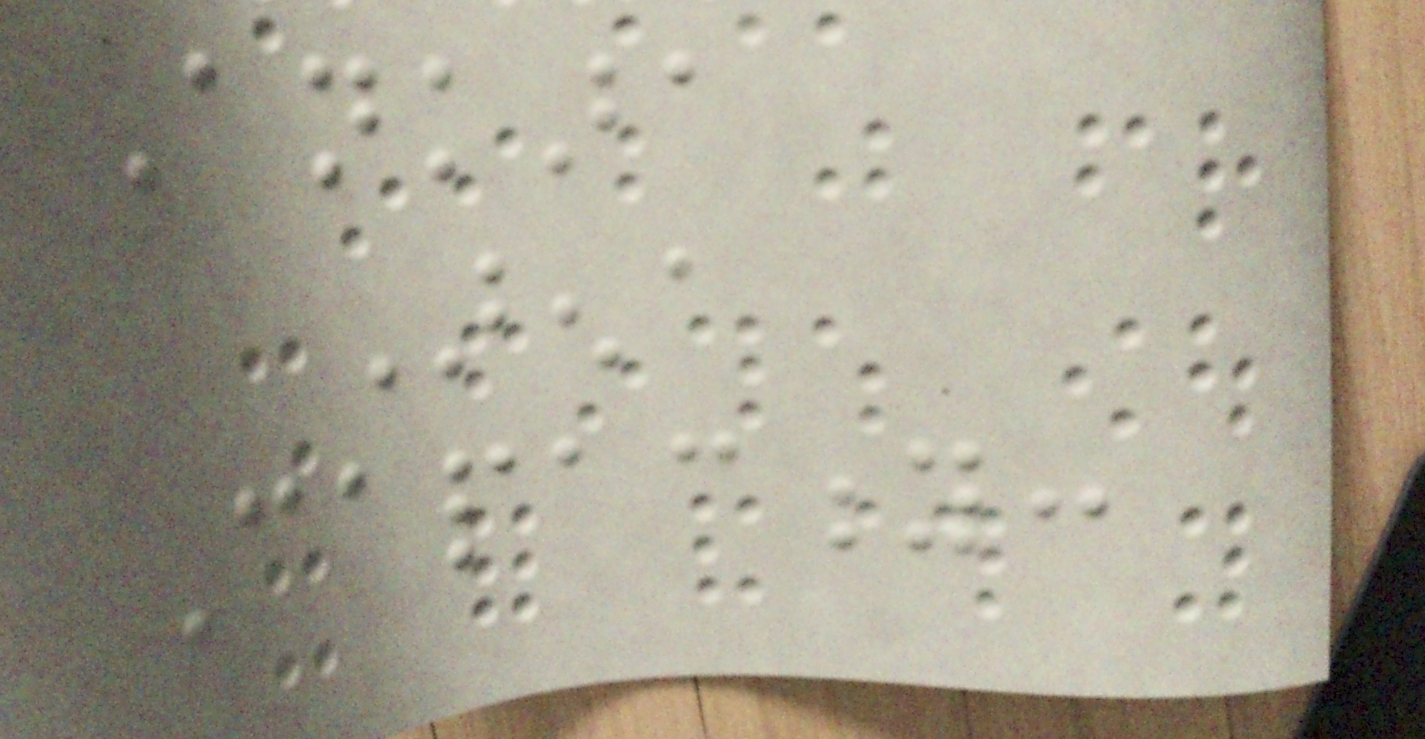Ankara
Arena
Capacity:
